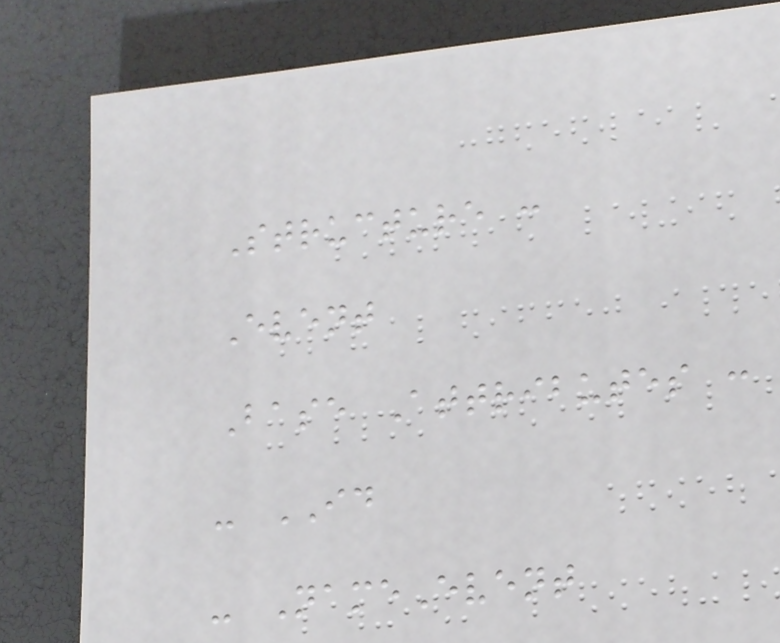Structure :
Event
Base Attributes :
- ID
- NameEvent
